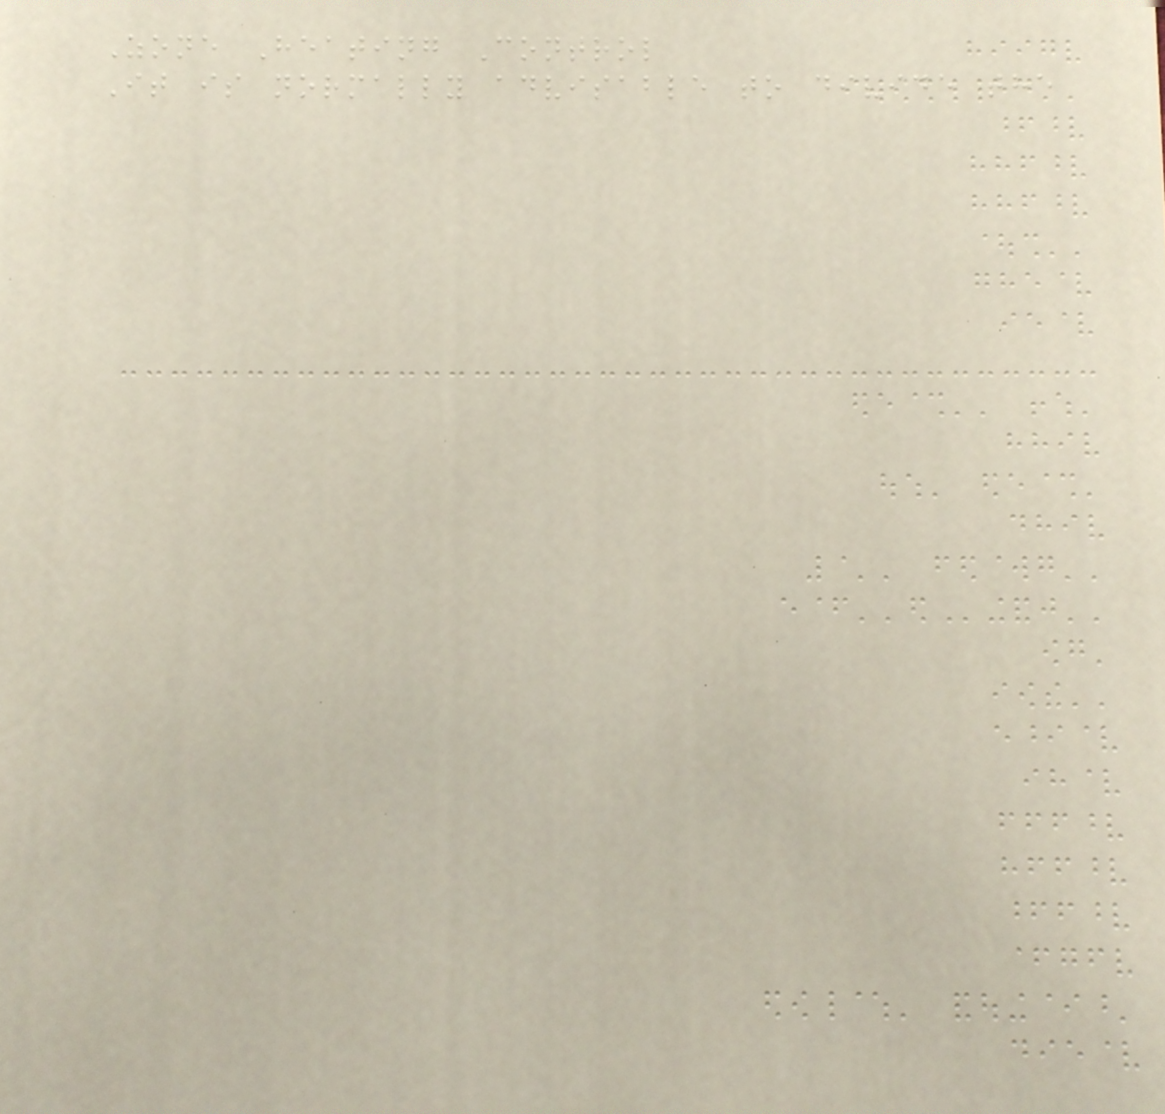Zone Heating Control
It is normally advisable to divide the
